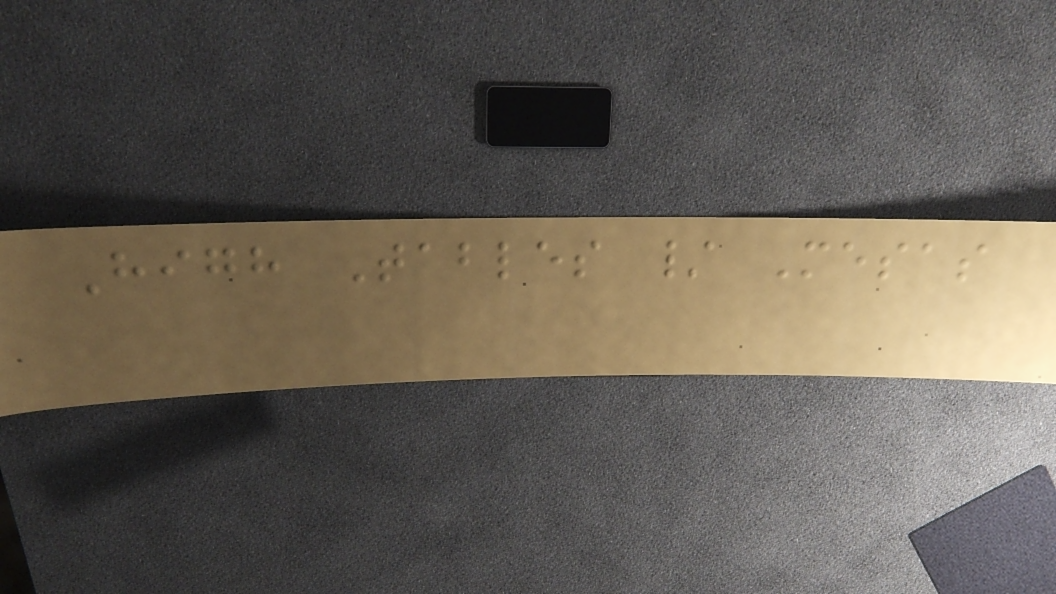High Tables / Mesas
